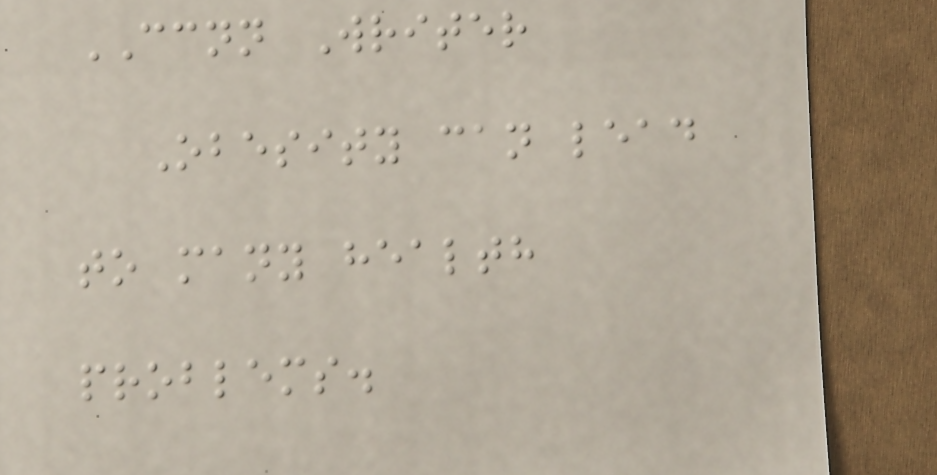CCNN Writer
Obesity can lead
to many health
problems.
